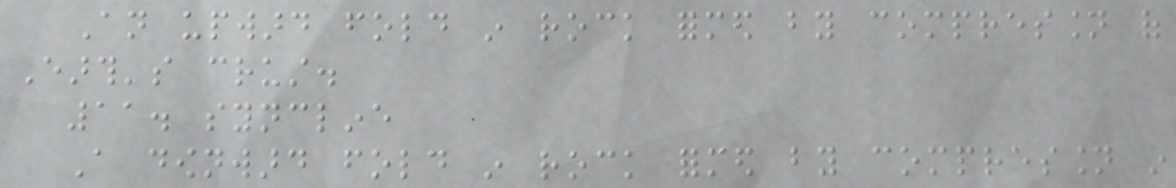An upward fold in rock formed by compression of
Earth's crust.
11. syncline
A downward fold in rock formed by compression in
